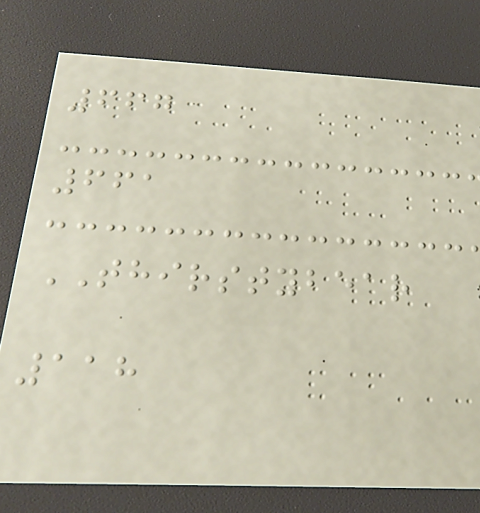667
661
THIRSTYBEAR
118
